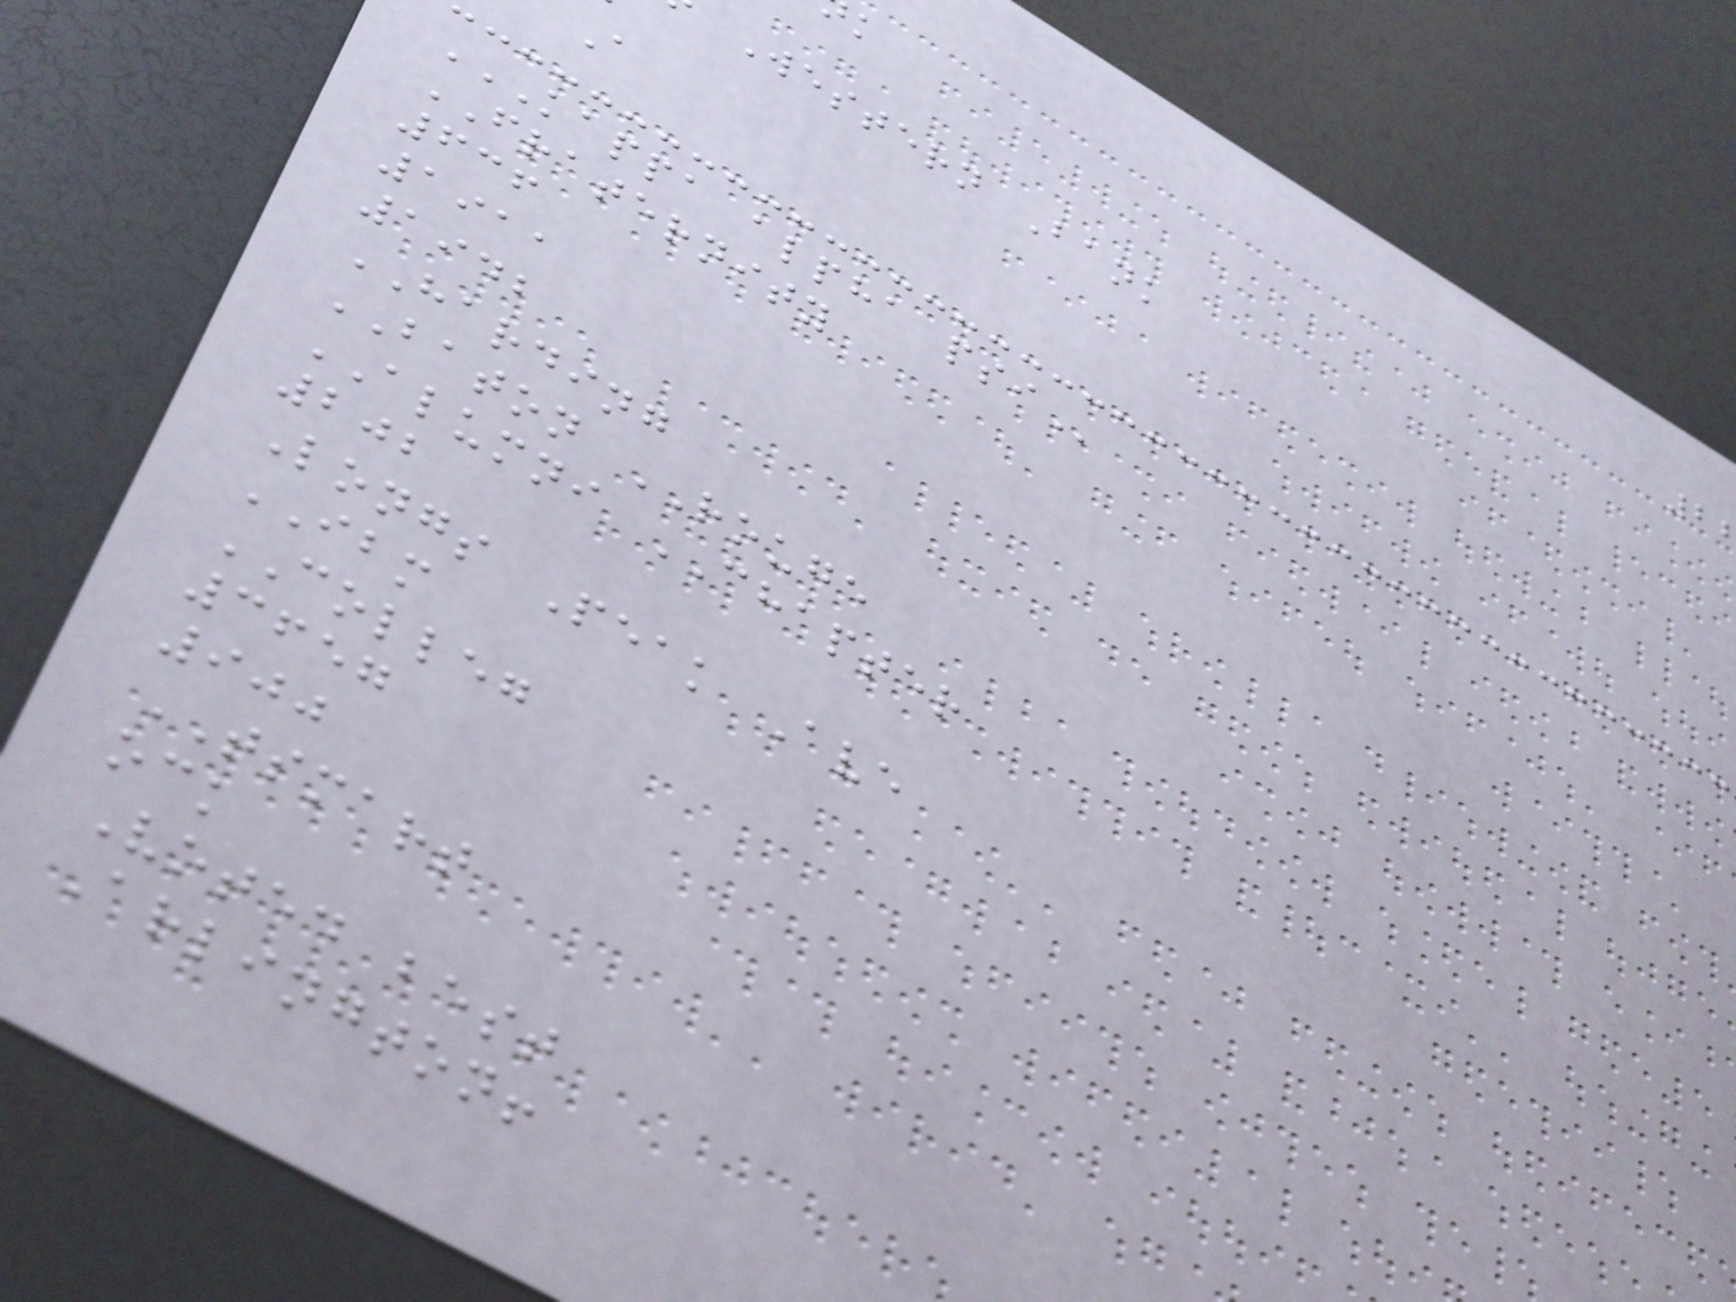Western Bank
KAPPA ALPHA PSI
FRATERNITY
636
1911
1942
HARDING
BATON ROUGE
ALUMNI CHAPTER
202
Longs Peak Ave
IBM
COLLEG
3657
900
TSMART
ock
Voted best
Arlington!
